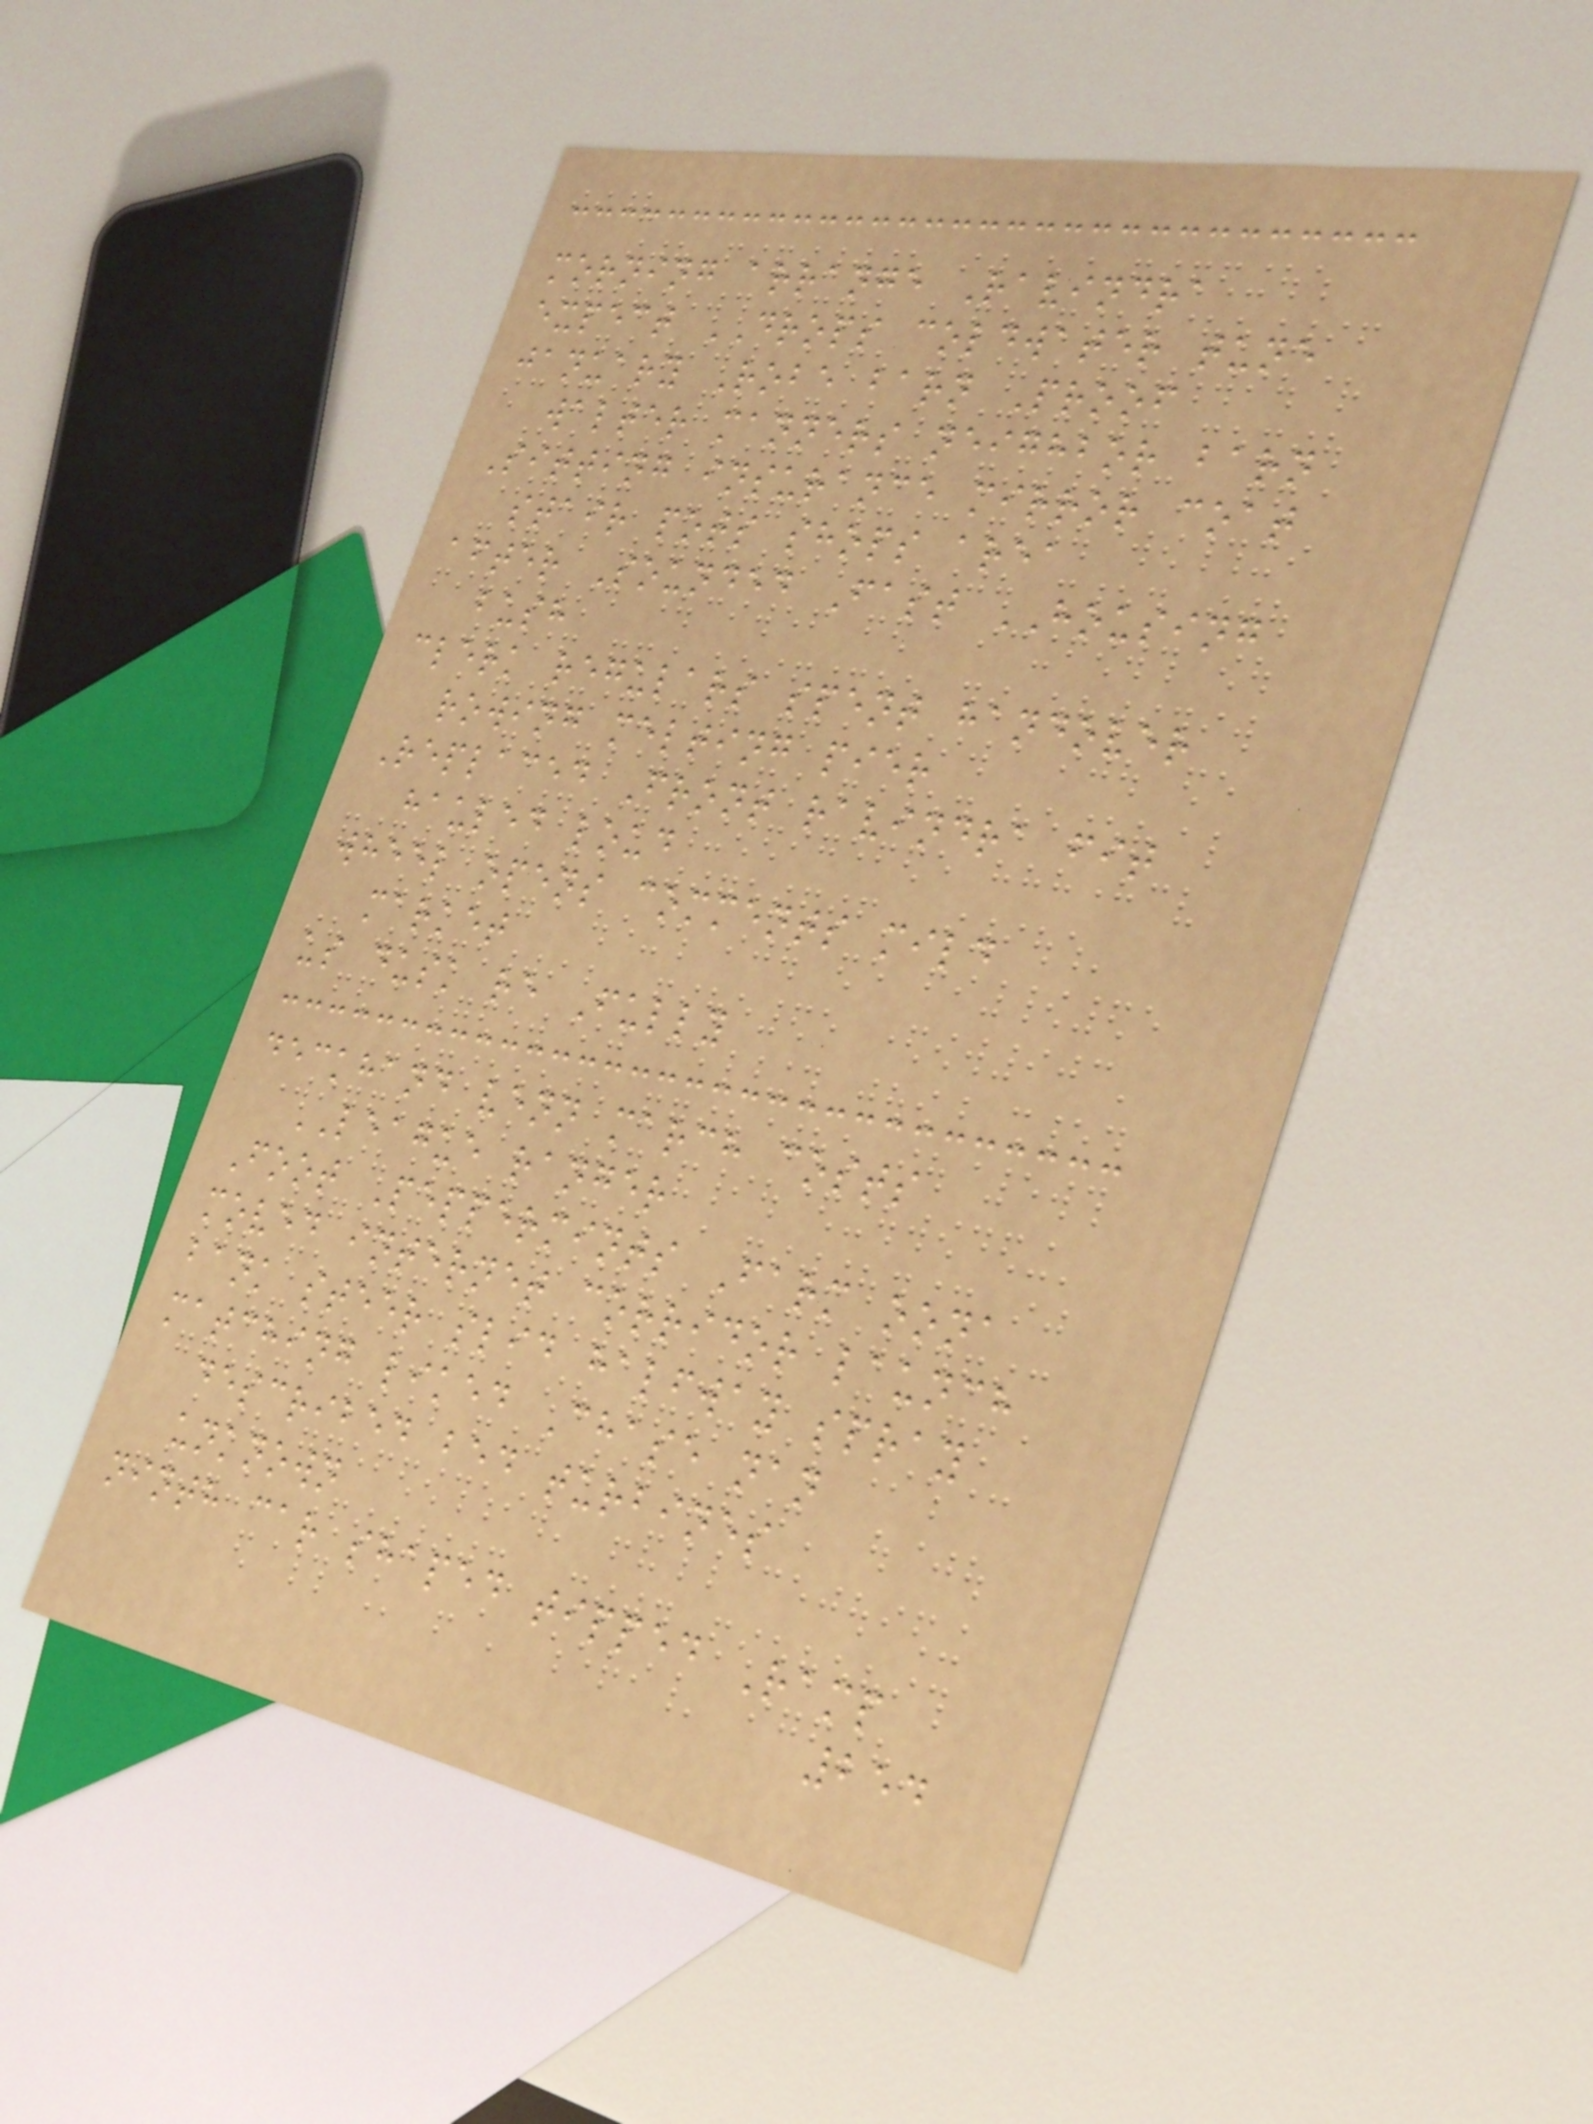morning arrange Ravindra
expect DROPS coldwater tune
january Robe barn Proof
walter manners neighbor barn
Sitting insurance mirror coat
stair pots shops area
after Sounded Fast HOUSING
bush
clerk regulars spent handover
rowing melting pier
Replaced Front ravindra fit
hauled loud
wheel opens comments mild
market
us dusk re Fully
deckhand venn march costs
LEAGUE ranger
Foot Peppermints Farm oona
moved internet corridor launch
bank steer slid halfway spray
matching liked Chase nan
described bed turbines
unknown
ninth car shaped tipped Ramp
254
